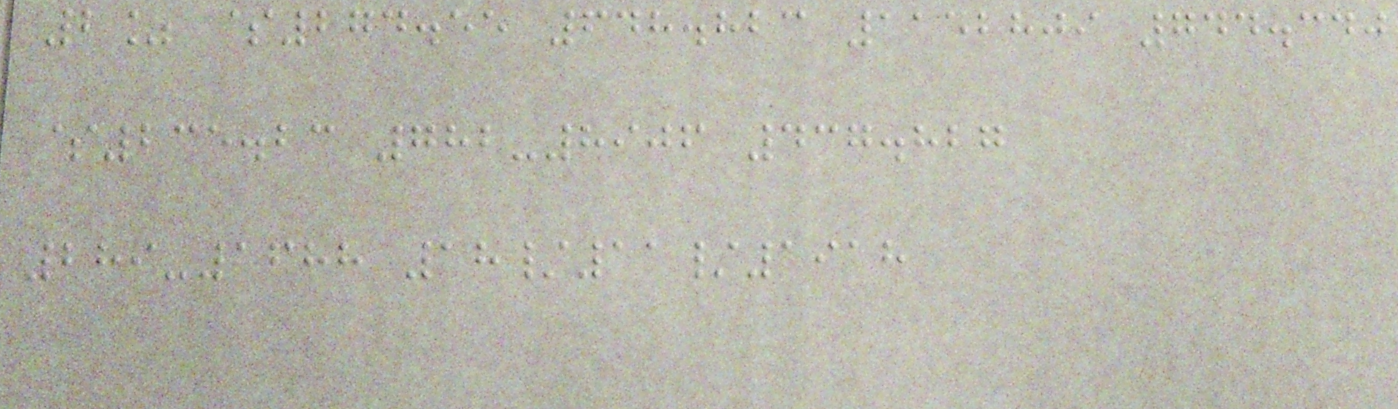2% $274.55 648.823 1152809 744.340
$235.23 782-8906 437.827
289-1688 18/11/1918
